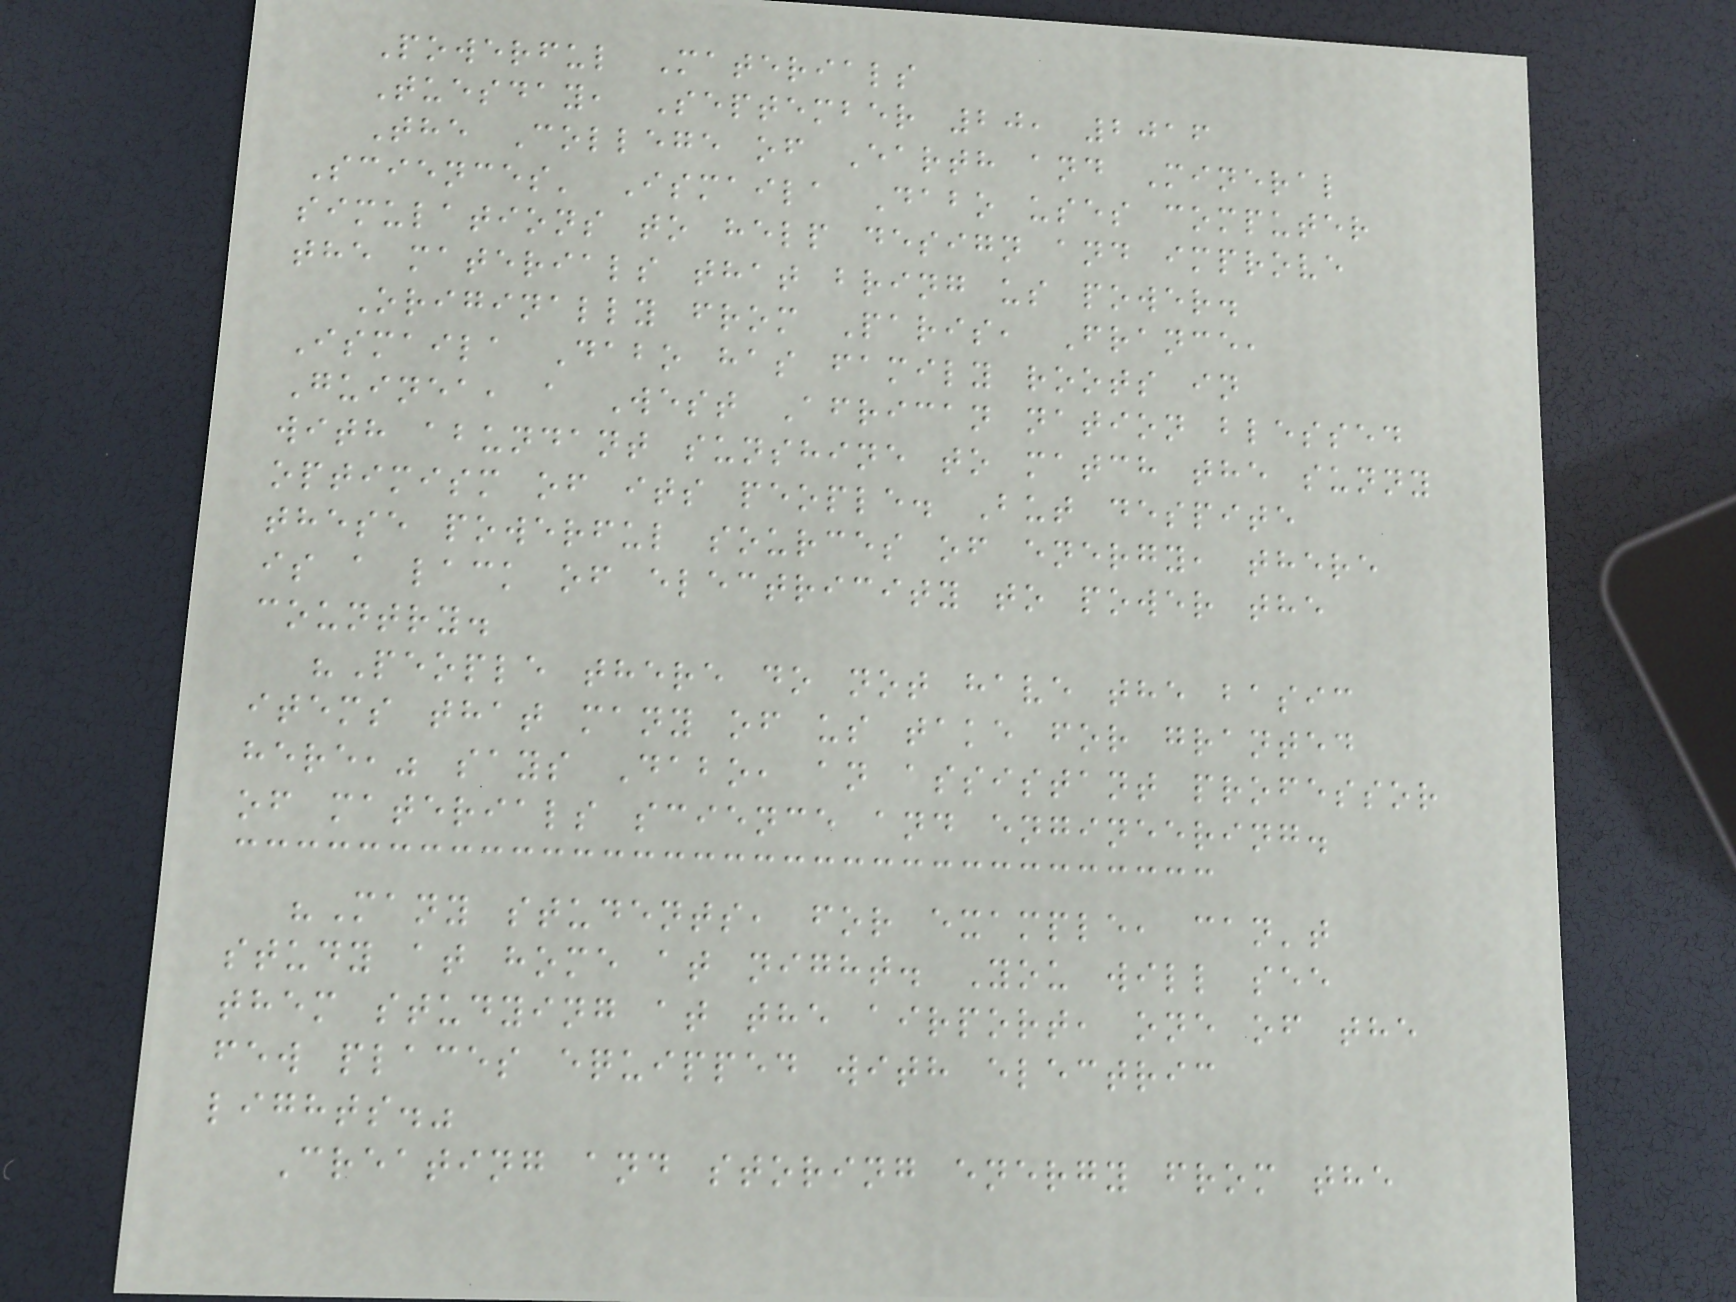Powerful Materials
Tuesday, September 20, 2016
The College of Earth and Mineral
Sciences' Ismaila Dabo uses computer
simulations to help design and improve
the materials that bring us power.
Originally from Paris, France,
Ismaila Dabo has family roots in
Guinea, a West African nation blessed
with abundant sunshine to match the sunny
optimism of its people. But despite
these powerful sources of energy, there
is a lack of electricity to power the
country.
"People there do not have the basic
items that many of us take for granted
here," says Dabo, an assistant professor
of materials science and engineering.
"Many students, for example, can't
study at home at night. You will see
them studying at the airport, one of the
few places equipped with electric
lights."
Creating and storing energy from the
